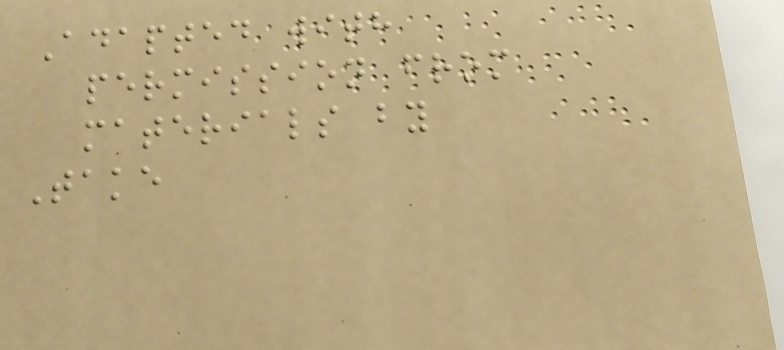Adapted with
permission from
materials by
Take
